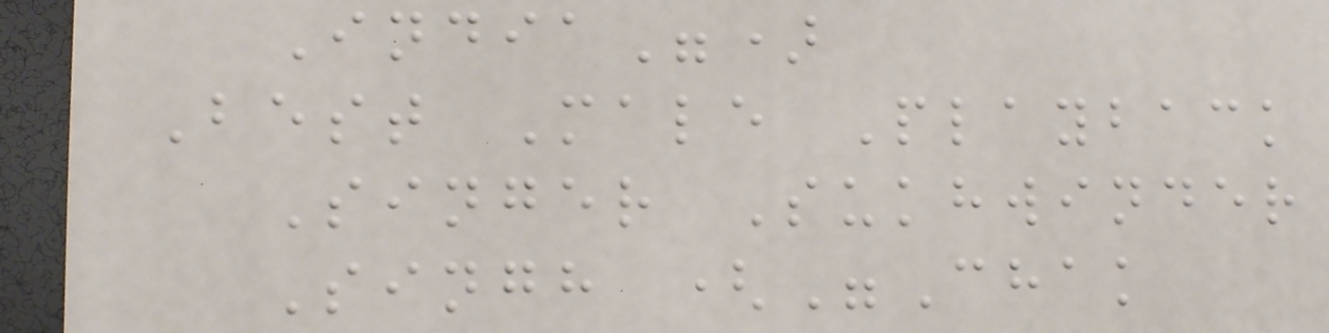India")
Best Male Playback
Singer Sukhwinder
Singh ("Chak
